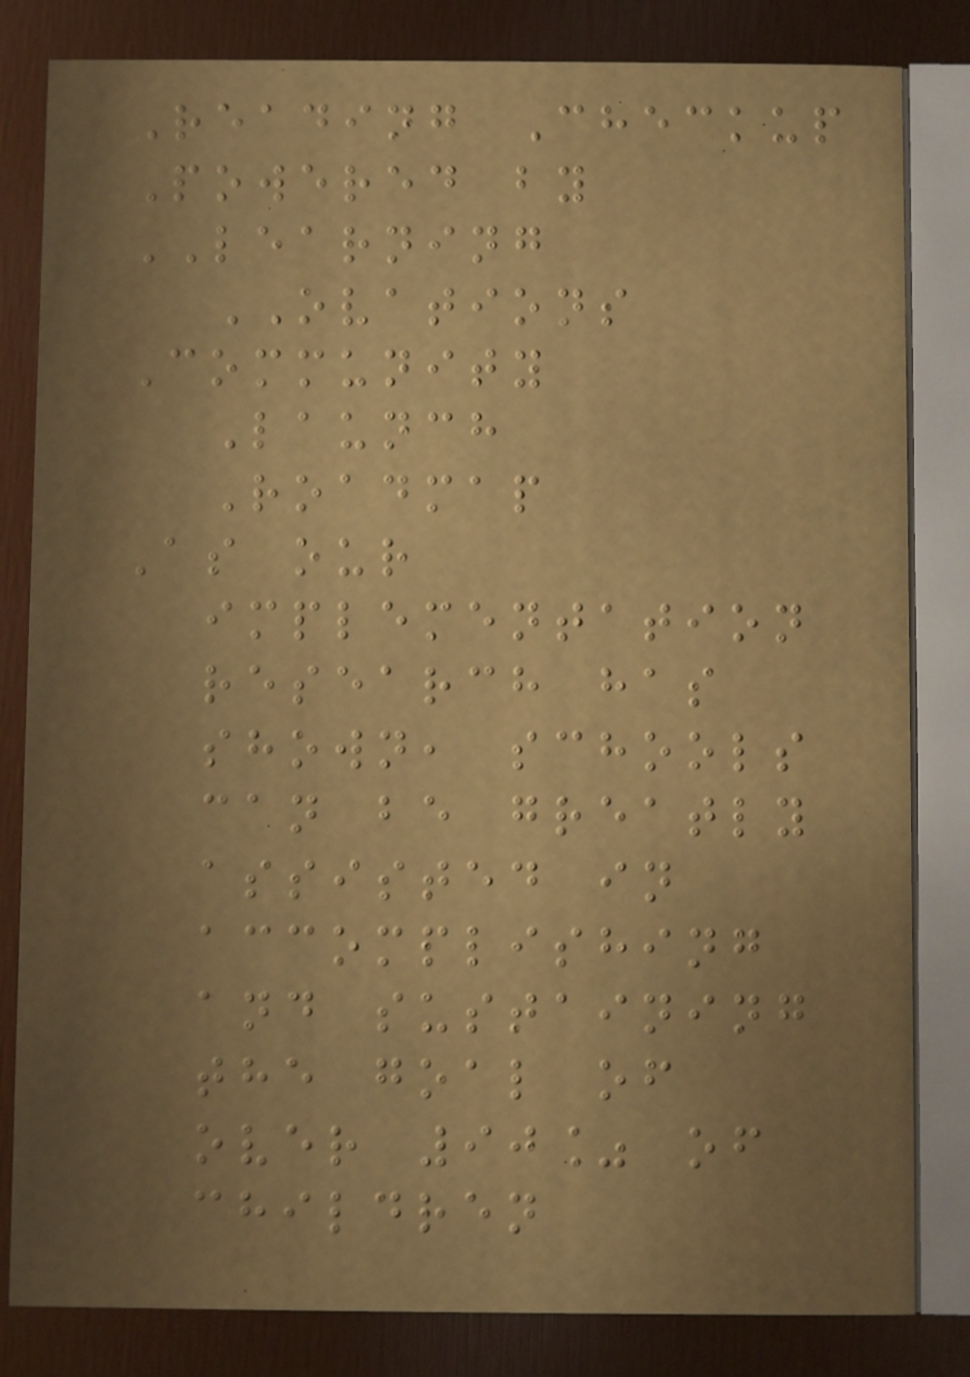Reading Checkup
Powered by
LEARNING
OVATIONS
Community
Launch
Roadmap
As our
implementation
research has
shown, schools
can be greatly
assisted in
accomplishing
and sustaining
the goal of
over 90% of
children
